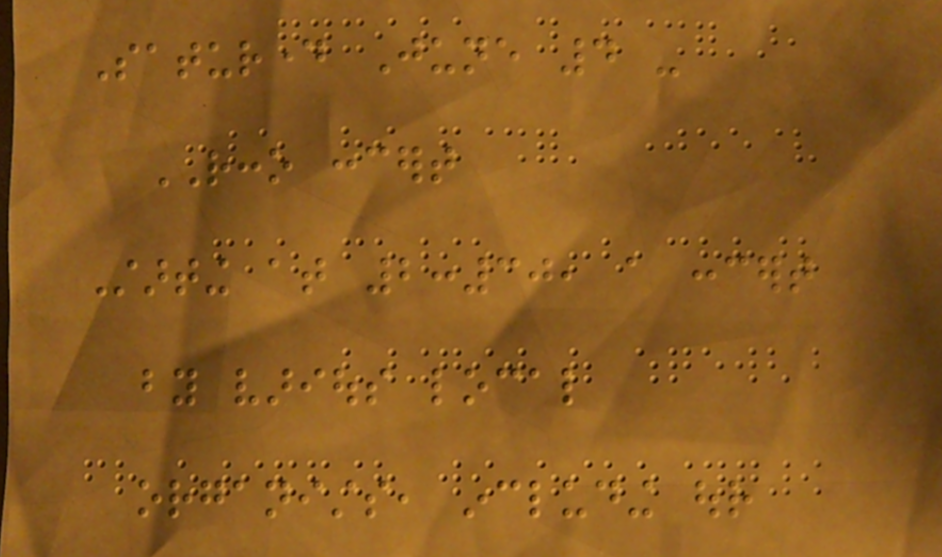Saturday June 4 -
RCCO concert
Starting at 2:30, a concert
by various local
organists, including our
